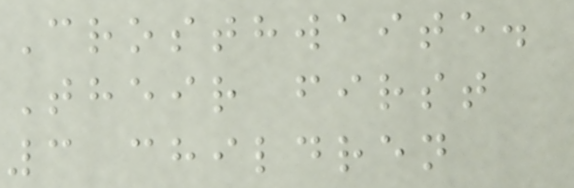Crosthwaite.
Their first
3 children
